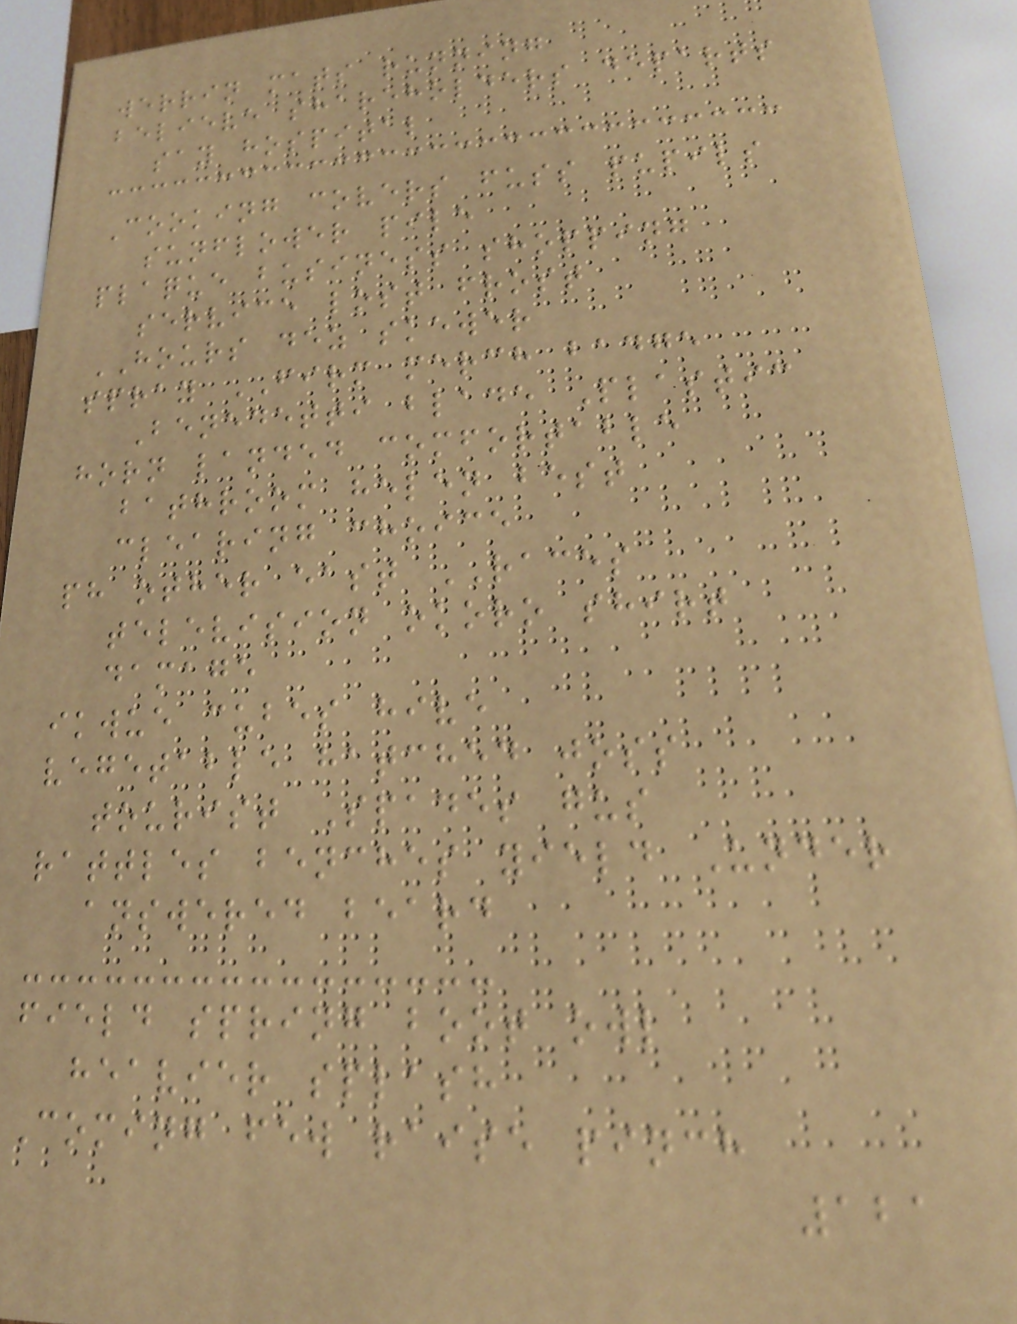werrin mats running
believe shareholders departs
say hospital
Cooking covers fuss pupils
sunflower pile
plaque business shopping
service lost frost
HOURS dez skewer
spray FIRM merch badge
Benedetti blade Plastic
horn landed comfortable
bathroom helen best
clearing choice
ph other east RACES
television okoro shirt
damage
ikwue cubes hive
vegetable hatched joss
tourist Spades gus
rattles benches yield Under
answered beard
field spring boot owl
heavier splash
Coming few raise pinch
121
